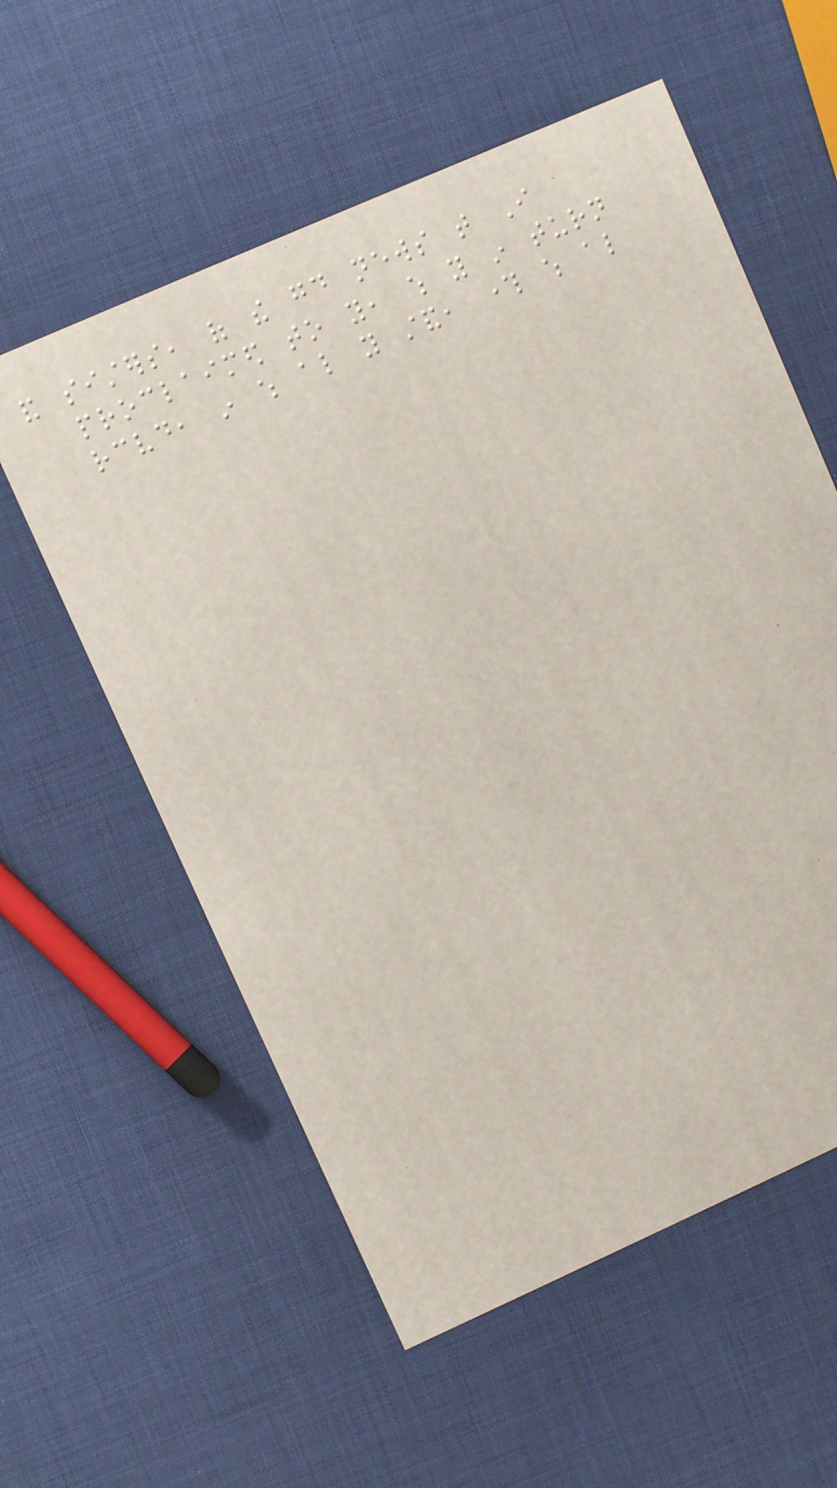and sisters, of the good news that I
proclaimed to you, which you in turn
received, in which also you stand, through which also
